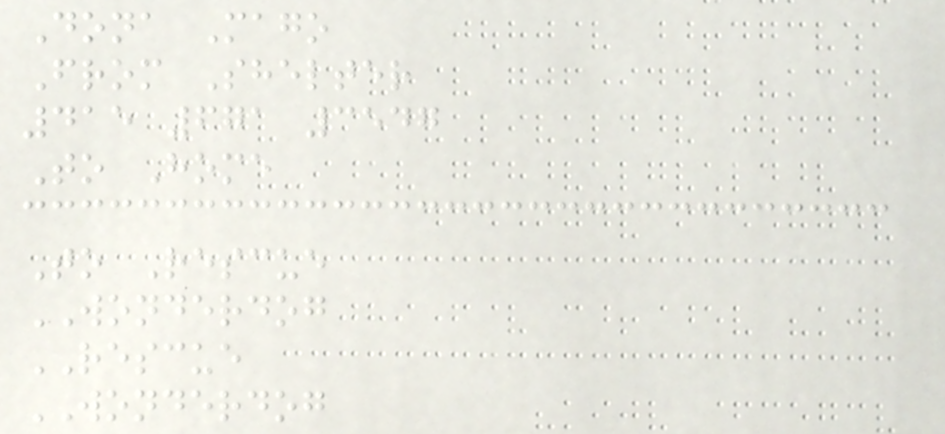Dona Mago
From Shelter
415 671 3547
To Home
To Rescue
WONDERDOG
RESCUE
WONDERDOG
